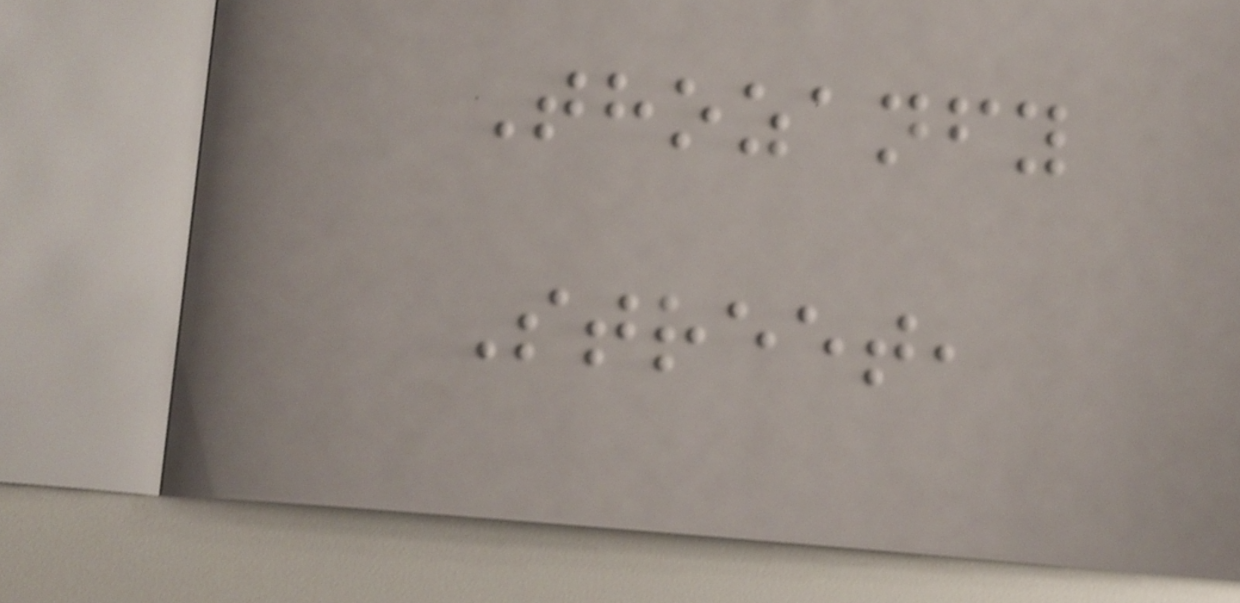Thozanfy
Street,
